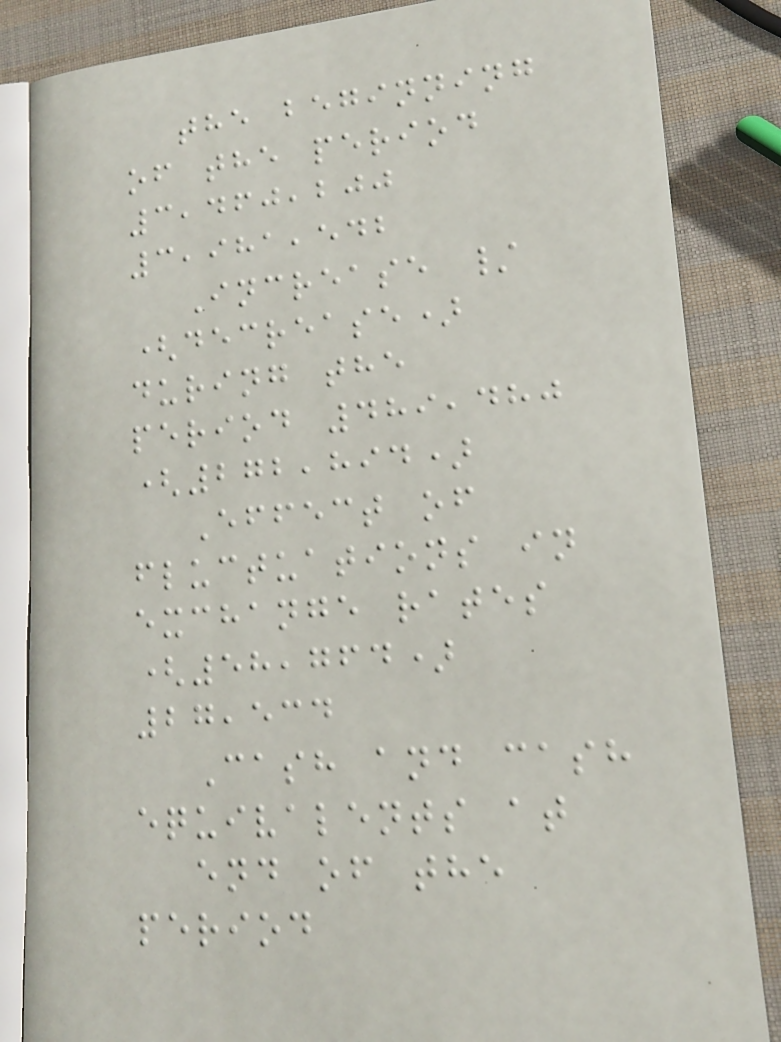the beginning
of the period
3,460,200
3,981,542
Increase /
(decrease)
during the
period 489,480
(272,894)
Effect of
fluctuations in
exchange rates
(58,764)
27,534
Cash and cash
equivalents at
end of the
period
